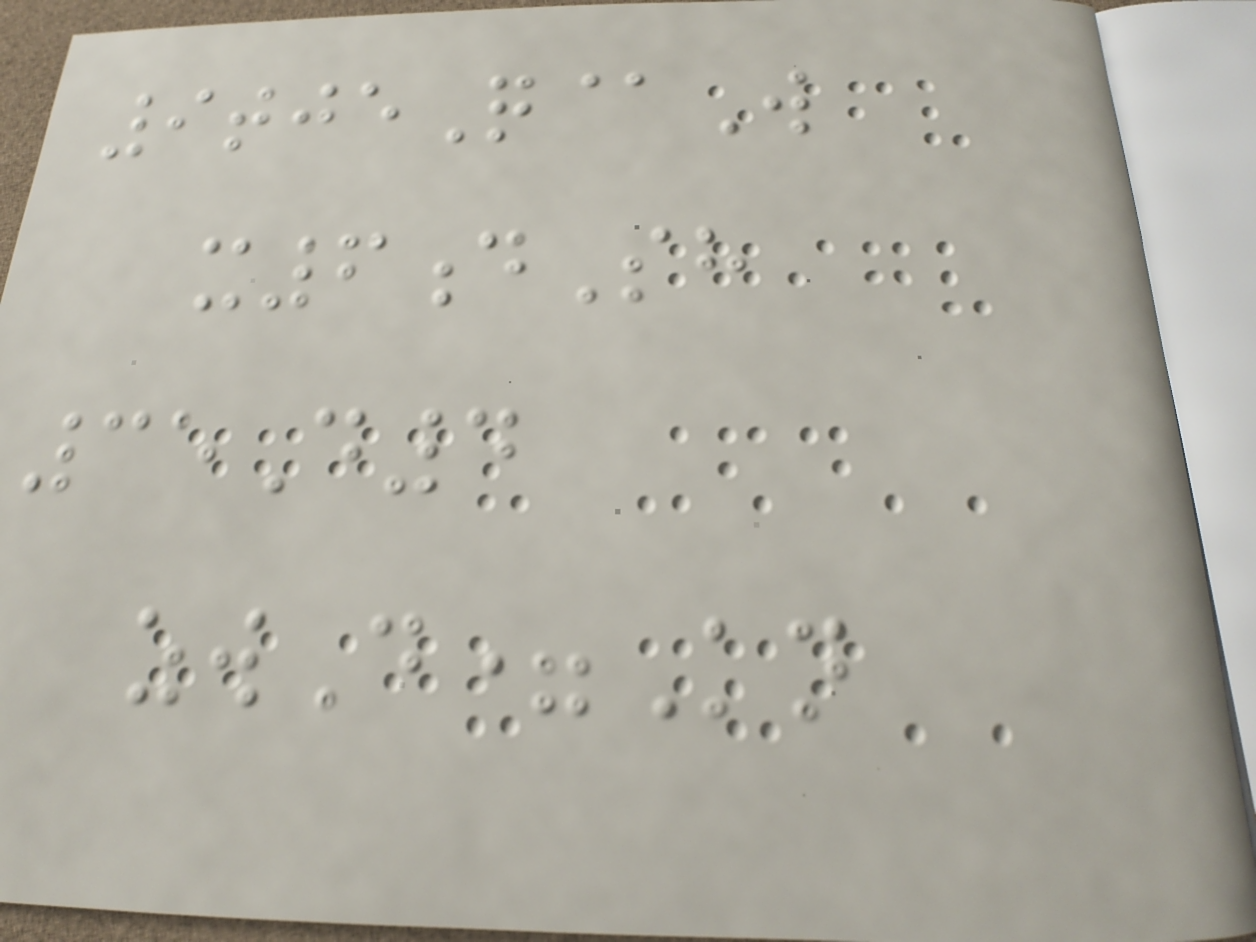9tjeQ@W
x6dSh
35D4
zwD=Kn
